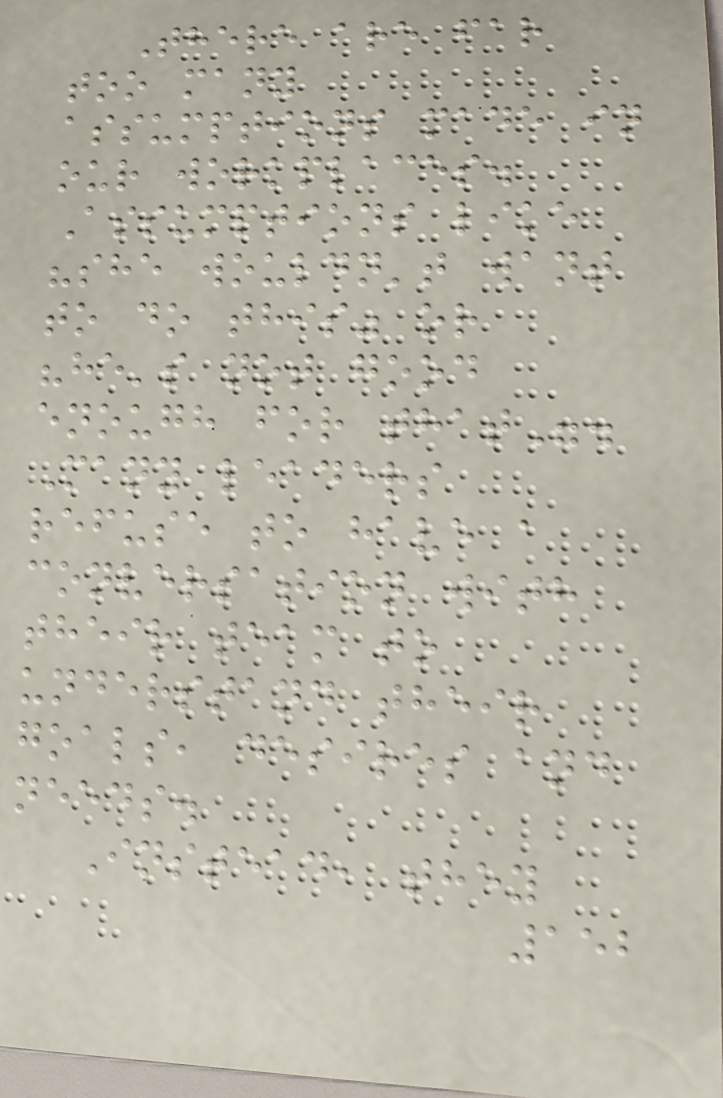There are far
too many
assumptions made in
our workplaces.
Assumptions like
"she wouldn't want
to do this" or
"he's not good
enough for that".
Many leaders
refuse to have a
conversation with
their team to
understand their
goals, desires and
needs.
Instead, they
152
